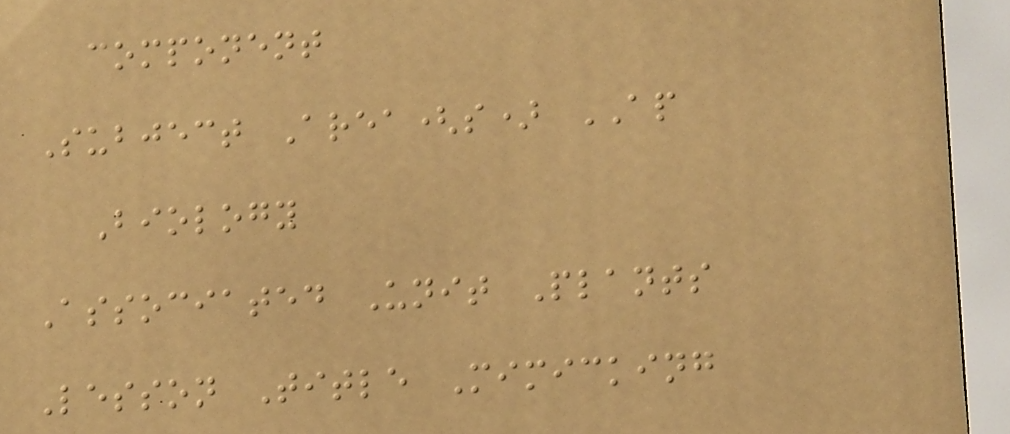component
Subject Area(s) AP
Biology
Associated Unit Plants
Lesson Title Mimicking
